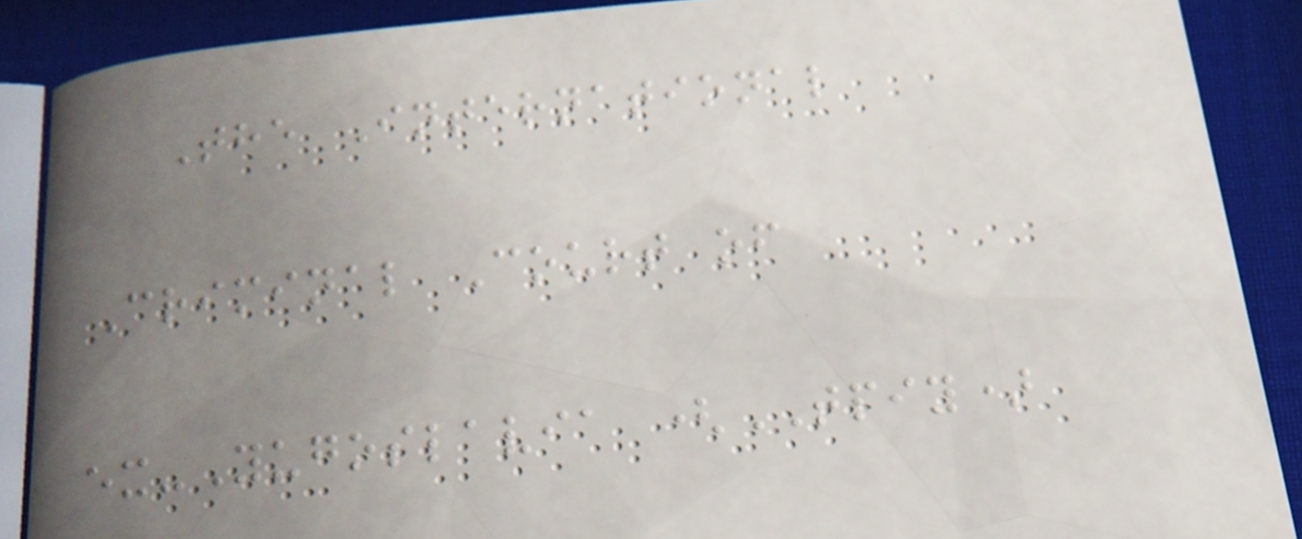The International
Criminal Court of
ex-Yugoslavia (TPIY)
